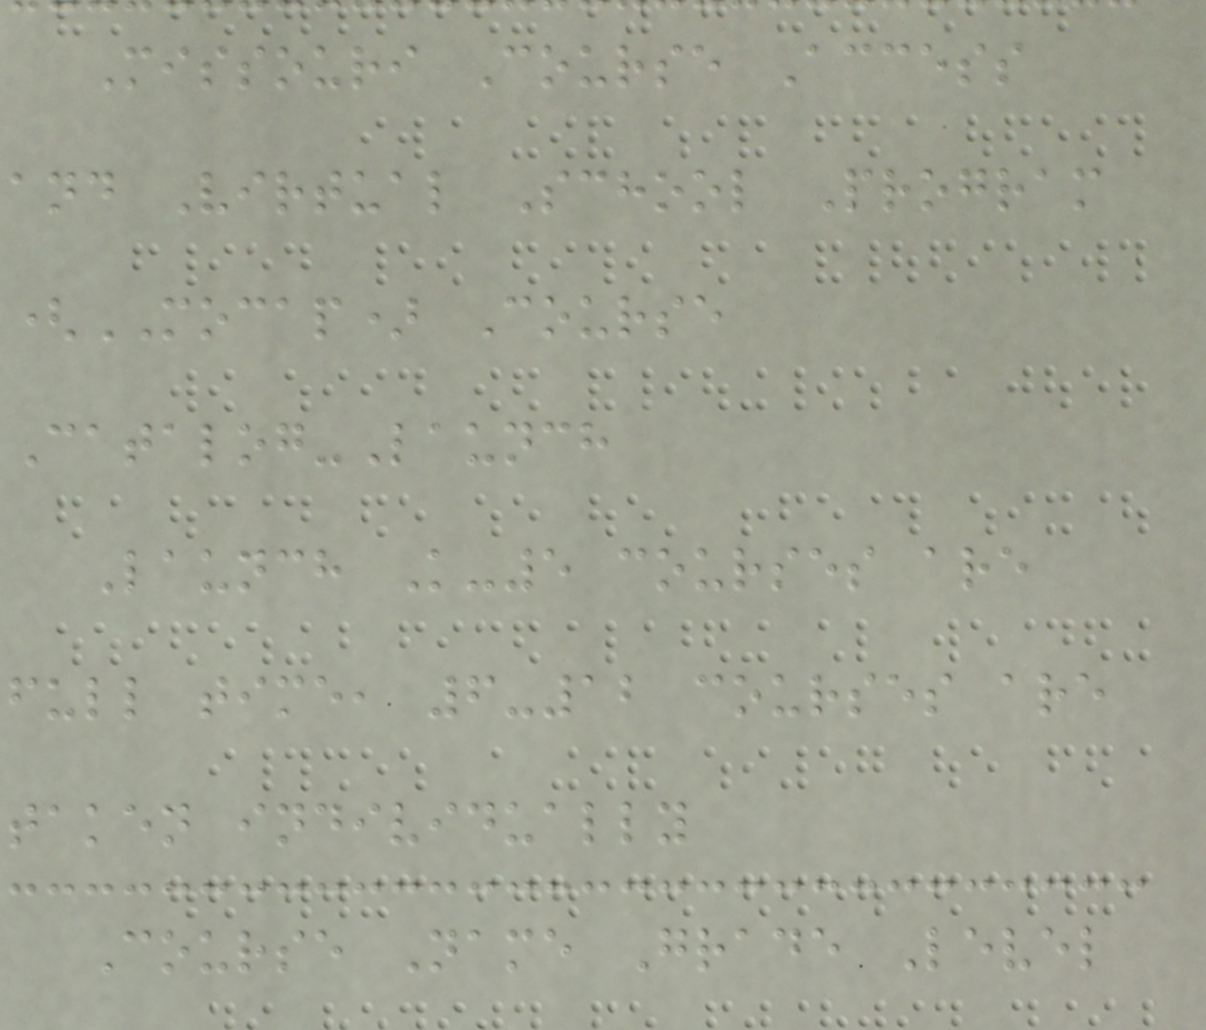Missouri Course Access
and Virtual School Program
(MOCAP) Course
Catalog-Launch
Launch K-5 courses are
full time, 6-12 courses are
taken individually
Course Name Grade Level
